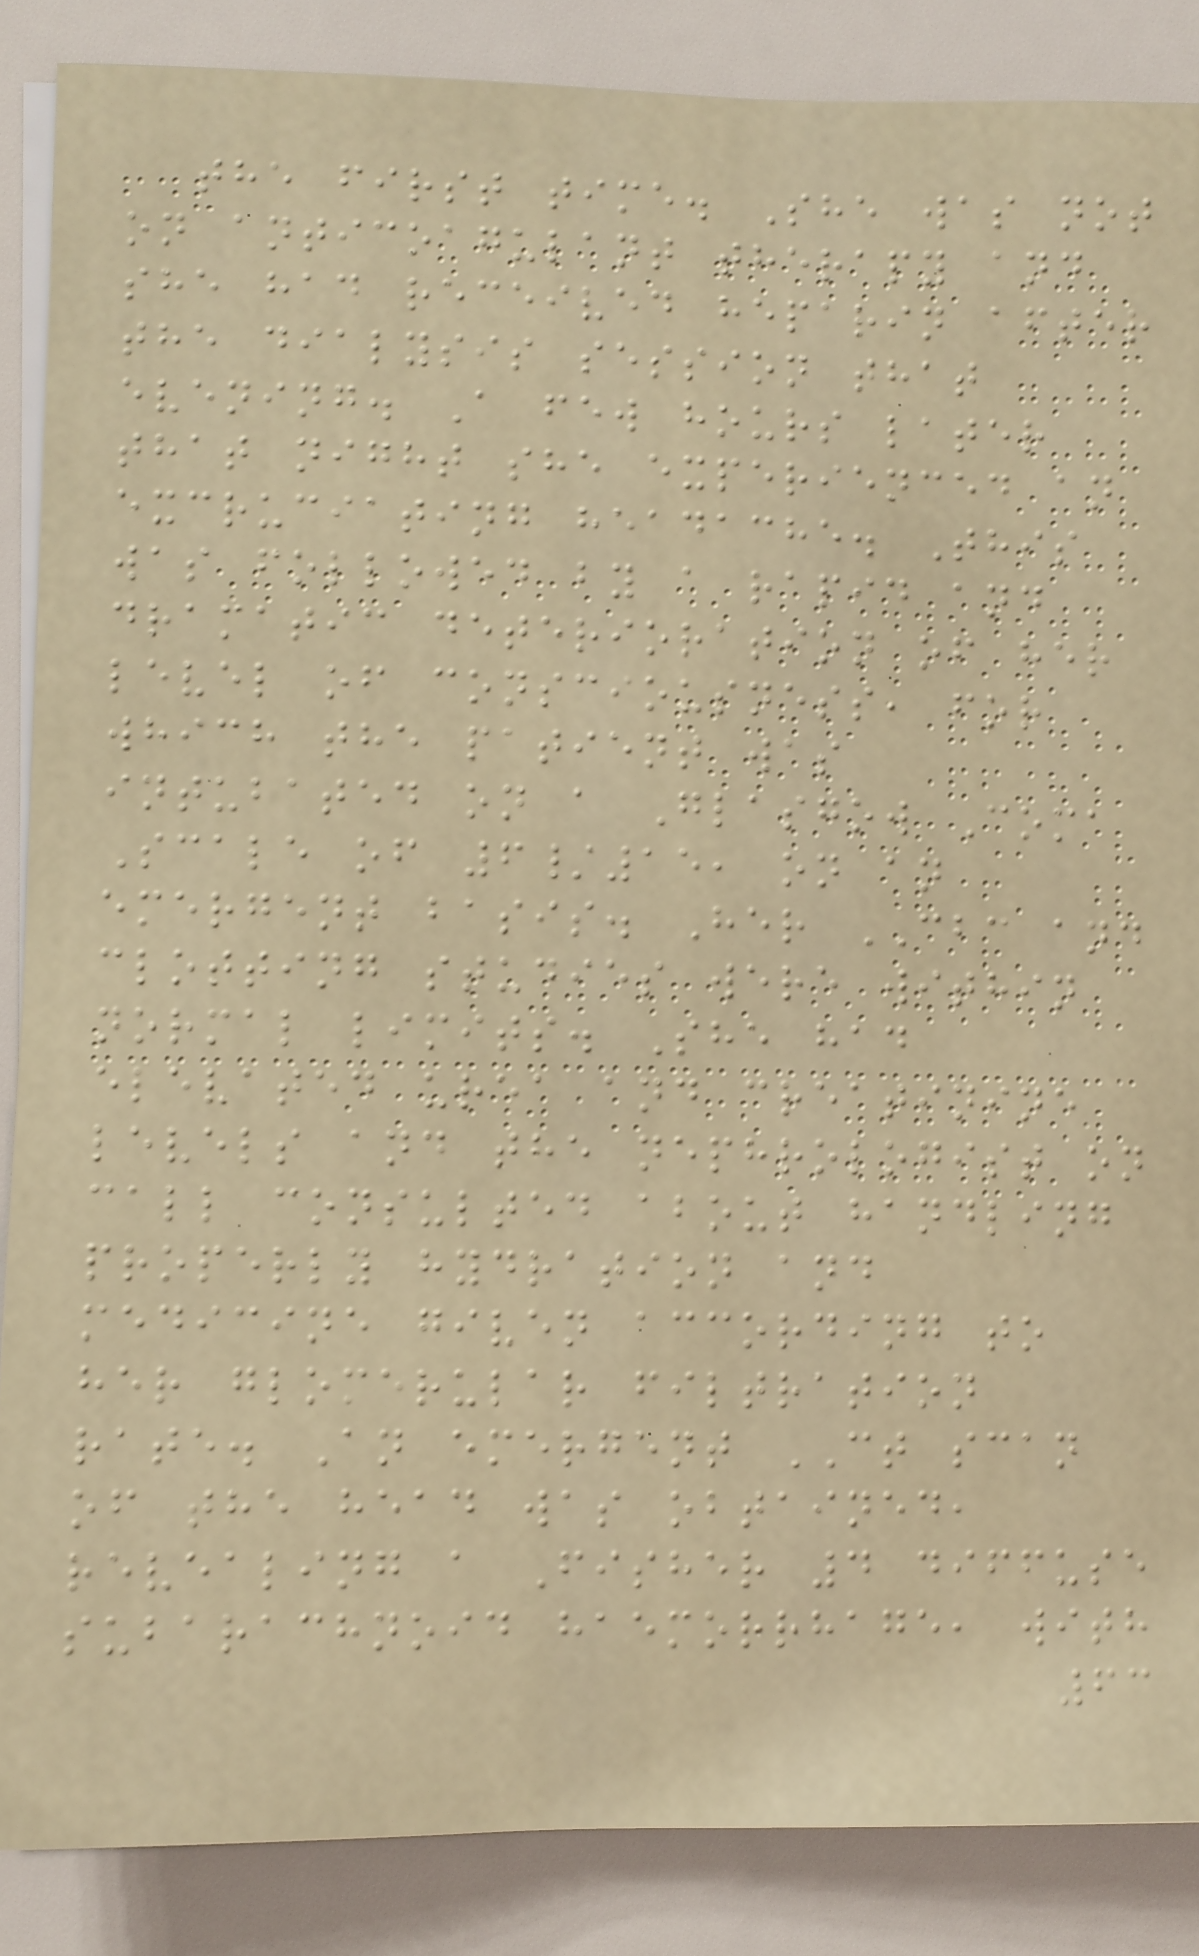the first time. She was not
on anticoagulant therapy and
she had received heparin after
the dialysis session that
evening. A few hours later
that night she experienced an
excruciating headache. This
was followed by a rapid and
dramatic deterioration of her
level of consciousness, for
which the patient was
intubated on a Glasgow Coma
Scale of 6/15, on an
emergent basis. Her CBC and
clotting studies were within
normal limits. She had
elevated urea and creatinine
levels and the nephrologist on
call consulted about handling
properly hydration and
medicine given according to
her glomerular filtration
rate. An emergent CT scan
of the head was obtained,
revealing a Fisher 4 diffuse
subarachnoid haemorrhage, with
63
